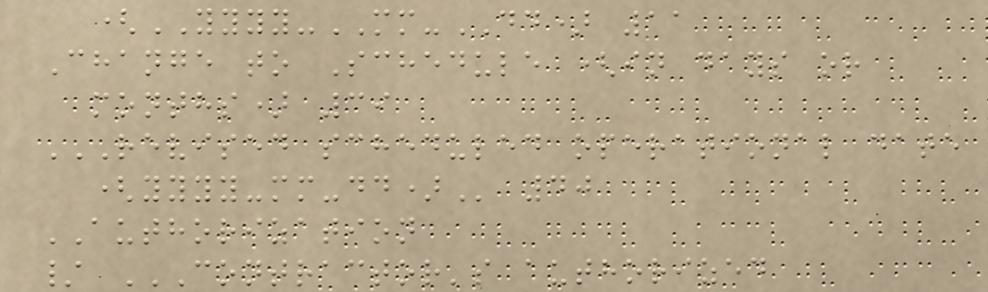(YYYY-MM-DD) 11
Change to Schedule (in days or
months) 39
REVISED SCHEDULED OPERATIONAL DATE
(YYYY-MM-DD) 40
AUTHORIZATION
/ CONTRACTOR'S AUTHORIZED
